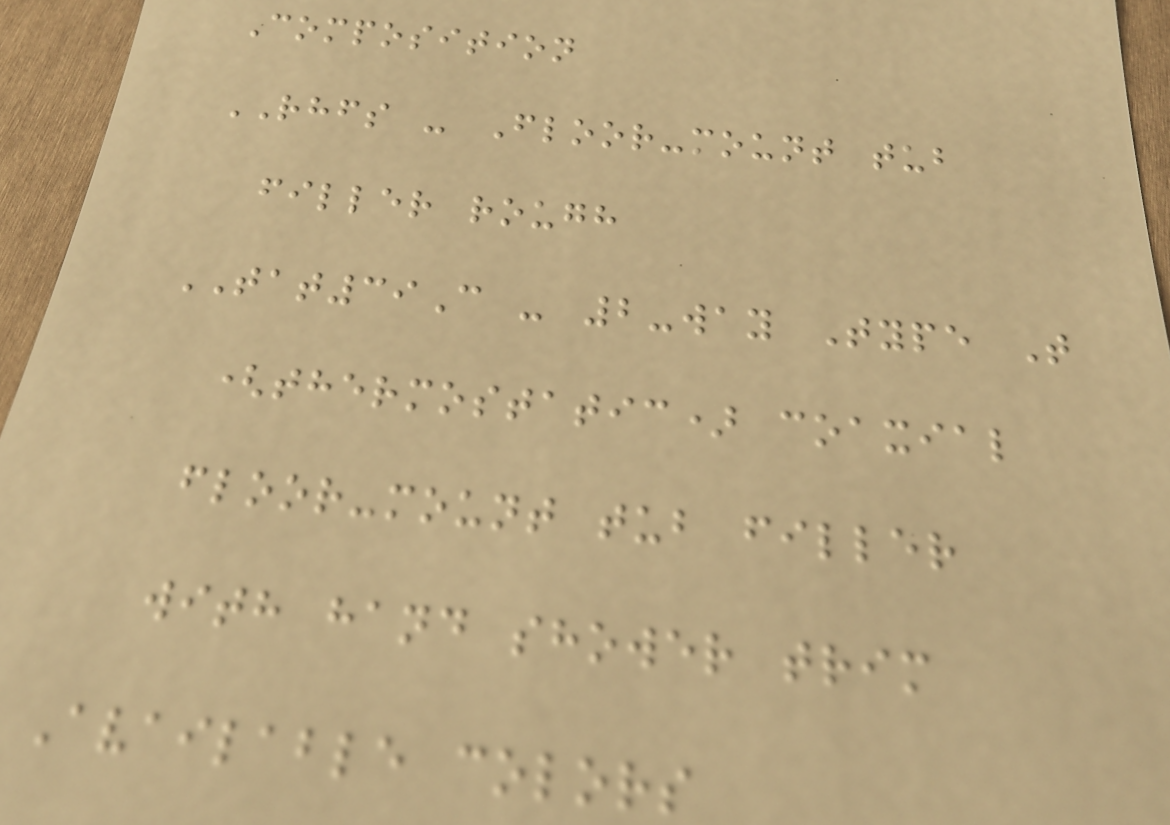Composition
RHFS - Floor-mount tub
filler rough
TAT39C - 2-way Type T
(thermostatic) coaxial
floor-mount tub filler
with hand shower trim
Available colors
